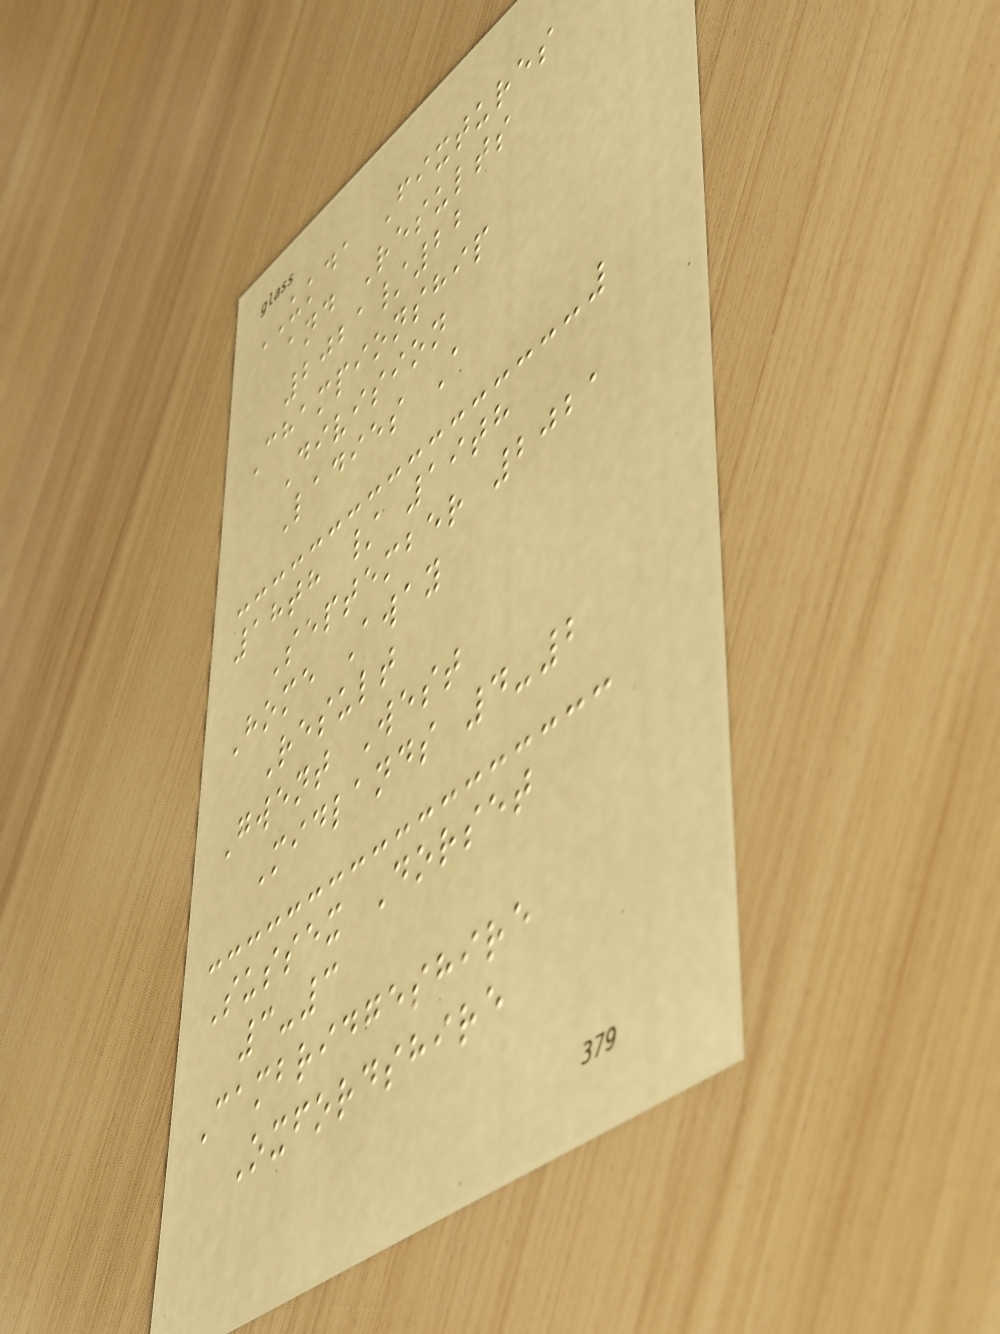UKDA Fixtures
and Results
2021/22
Championship
Division
Ladies A
18th / 19th
September 2021
Home Away
Result
Gwent West
Midlands 4-2
Sussex Dorset
3-3
Cambridgeshire
Oxfordshire
